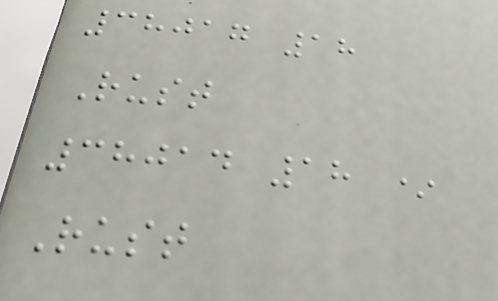38017 18
Rust
38014 18 *
Rust
